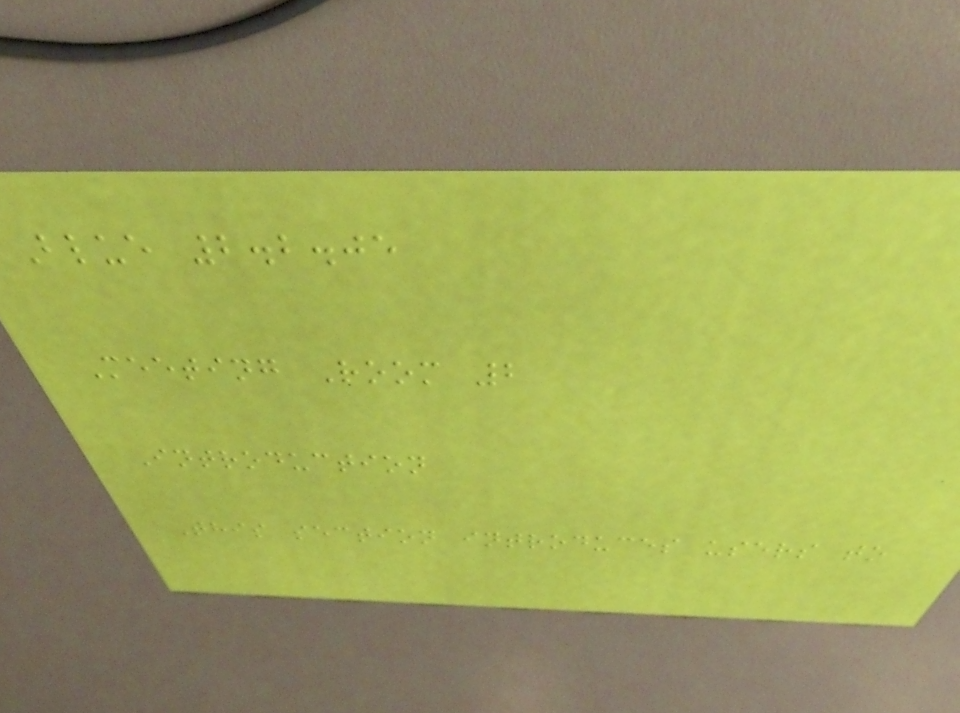Blue 2.2.05
Meeting Room 2
Introduction
This section introduces users to
